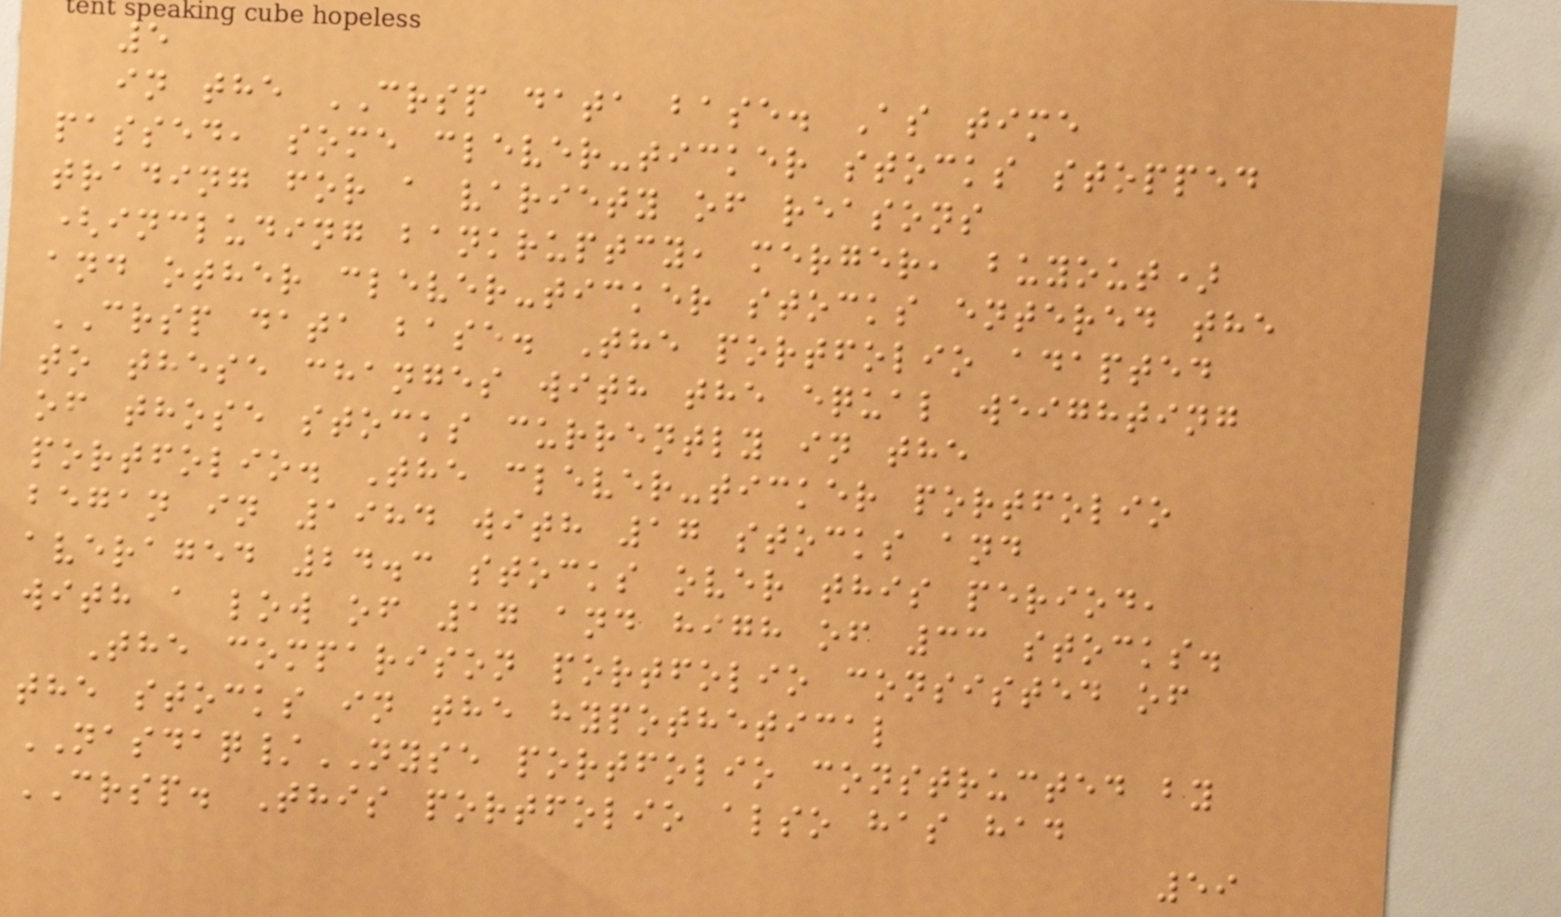5
in the CRSP data base. As time
passed, some clever-ticker stocks stopped
trading for a variety of reasons
(including bankruptcy, merger, buyout)
and other clever-ticker stocks entered the
CRSP data base. The portfolio adapted
to these changes with the equal weighting
of those stocks currently in the
portfolio. The clever-ticker portfolio
began in 1984 with 17 stocks and
averaged 24.3 stocks over this period,
with a low of 17 and high of 33 stocks.
The comparison portfolio consisted of
the stocks in the hypothetical
NASDAQ/NYSE portfolio constructed by
CRSP. This portfolio also has had
59
